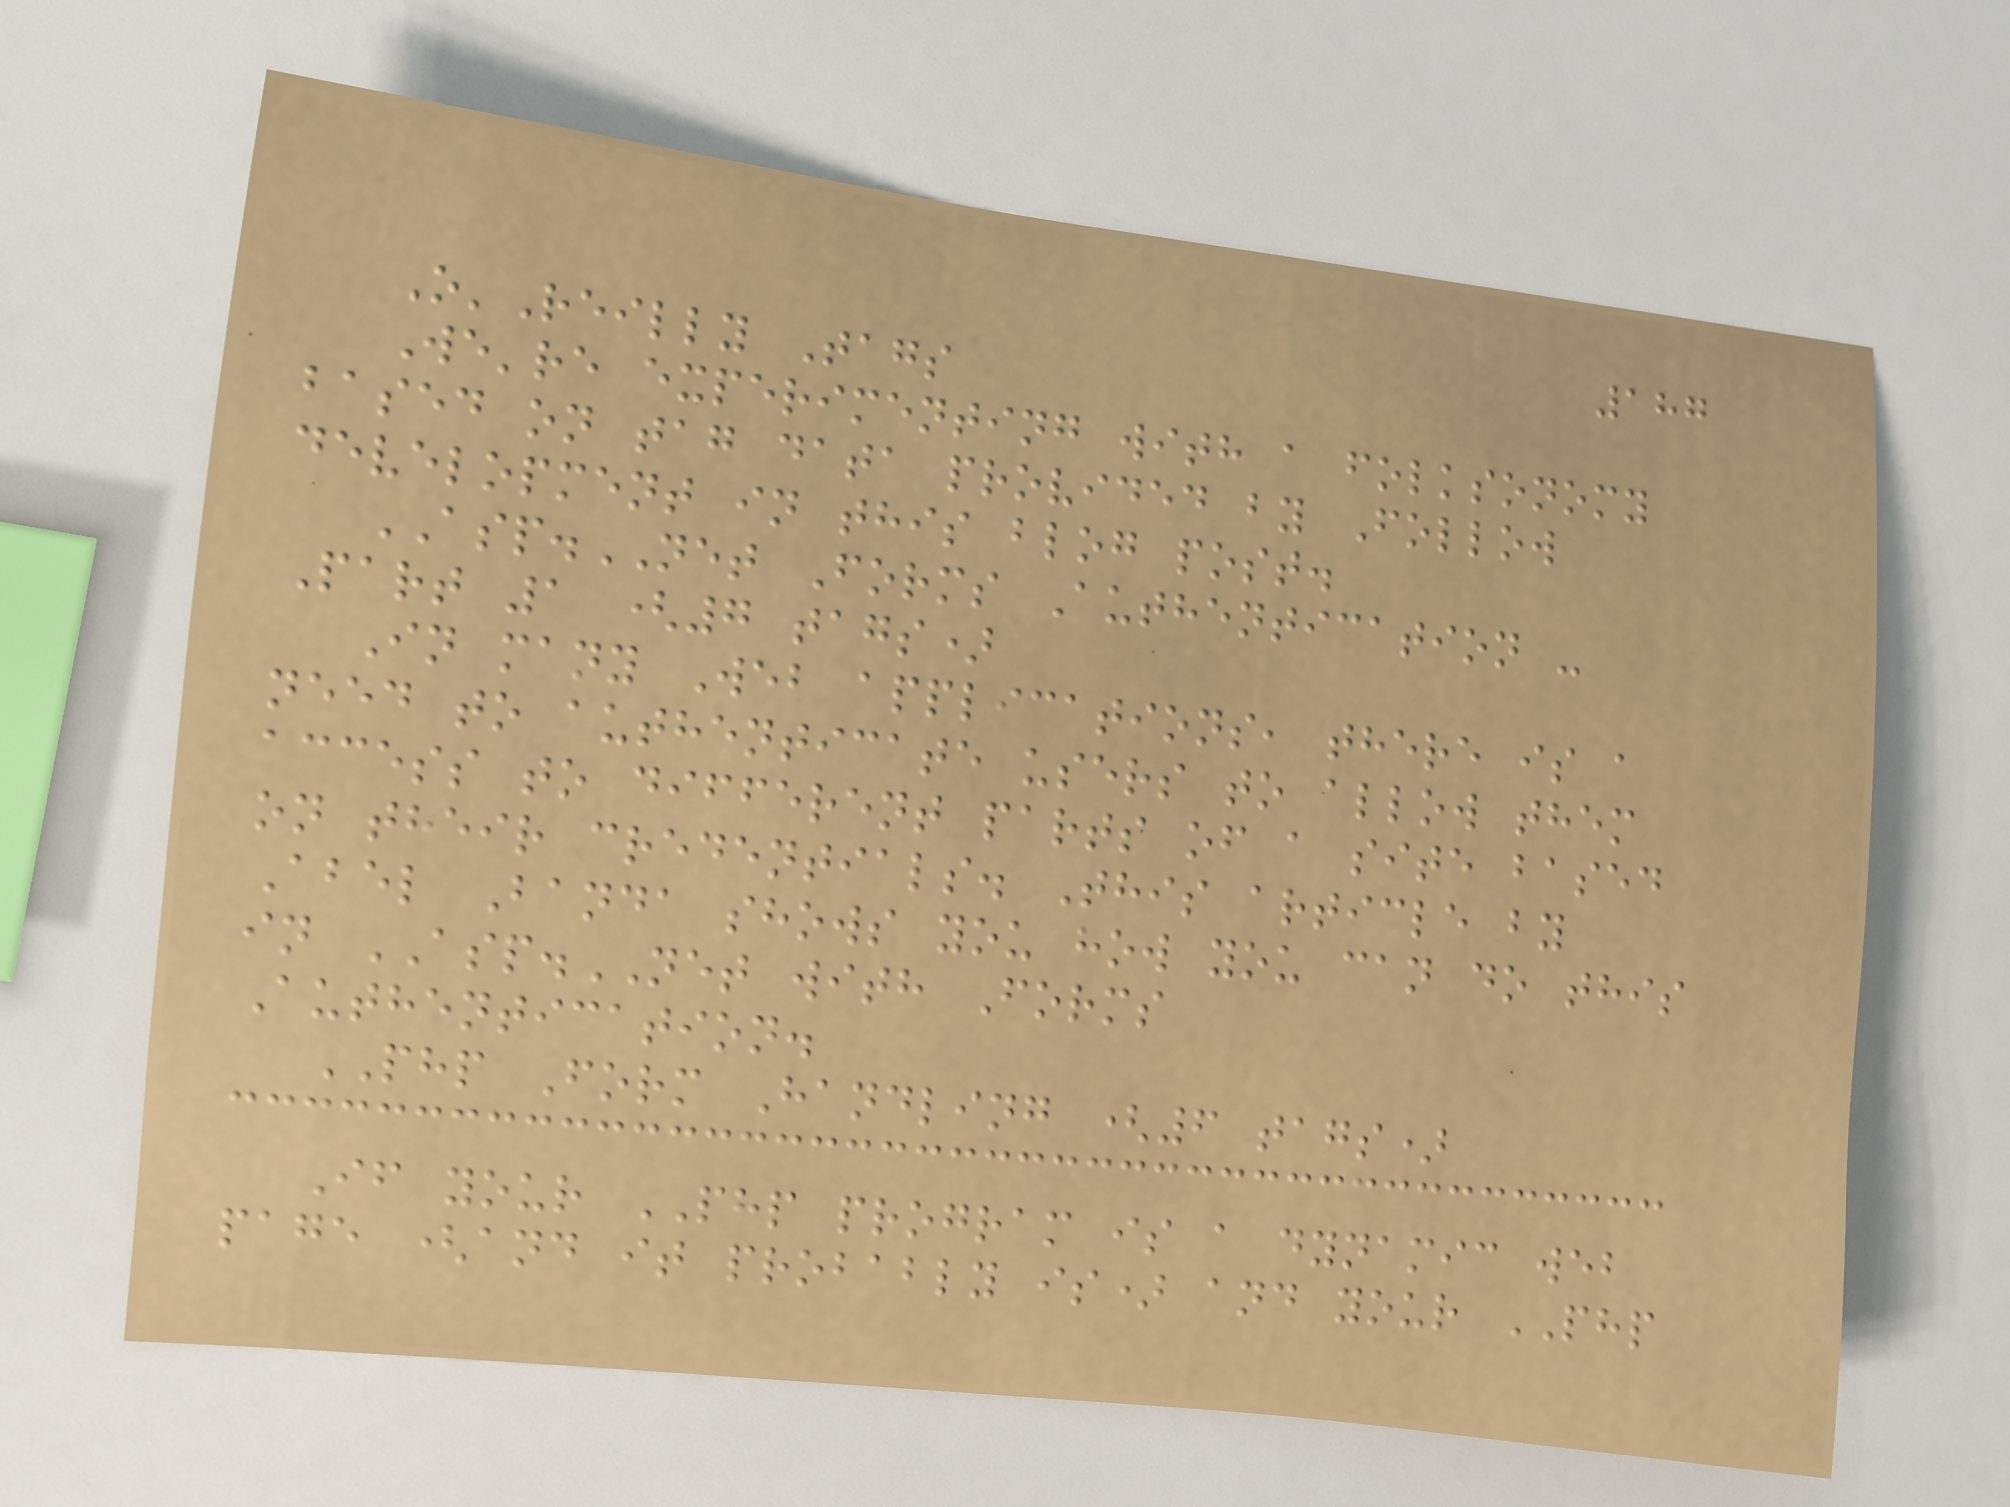187
O'Reilly Tags
We're experimenting with a folksonomy
based on tag data provided by Follow
development in this blog post.
ASP.NET Forms Authentication -
Part 1 (7 tags)
In many Web applications, there is a
need to authenticate users to allow them
access to different parts of a site based
on their credentials. This article by
Abel Banda shows you how you can do this
in ASP.NET with Forms
Authentication.
PHP Form Handling (6 tags)
If your PHP program is a dynamic web
page (and it probably is) and your PHP
